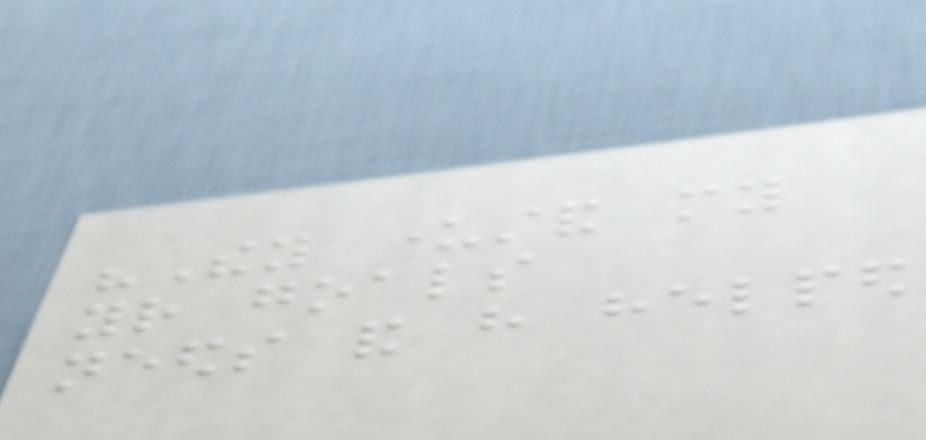"They understand my
your goals
needs and have helped
